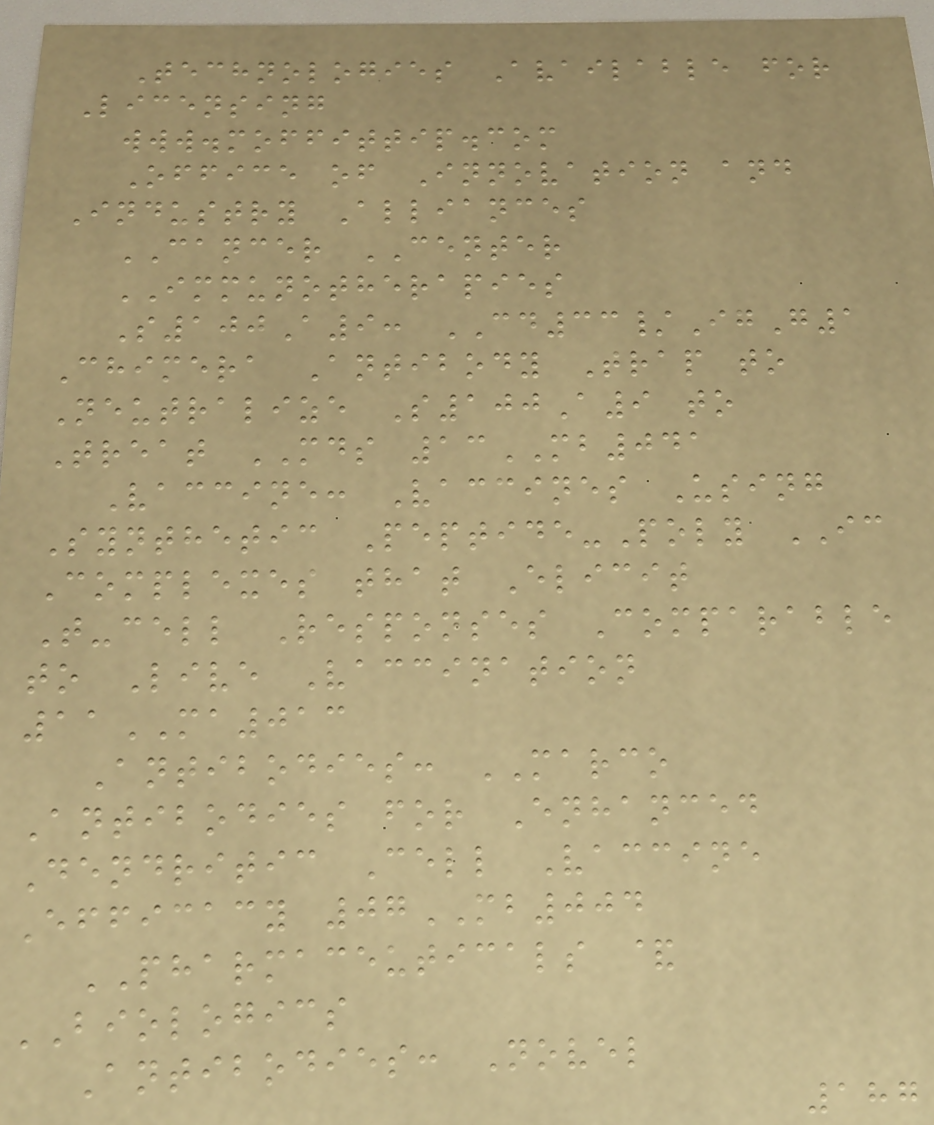Technologies Available for
Licensing
www.moffittip.com
Office of Innovation and
Industry Alliances
CANCER CENTER
IMMUNOTHERAPIES
S100A9: CD33/IgG1
Chimera Antibody Trap to
Neutralize S100A9 to
Treat MDS 13MB041
Vaccine: Vaccines Using
Synthetic Peptide-Poly IC
Complexes that Elicit
T-cell Responses Comparable
to Live Vaccination
11MA013
Antibodies: MARCO
Antibodies for Enhanced
Dendritic Cell Vaccine
Efficacy 07MB004
PHARMACEUTICALS &
BIOLOGICS
Antibodies: Novel
187
